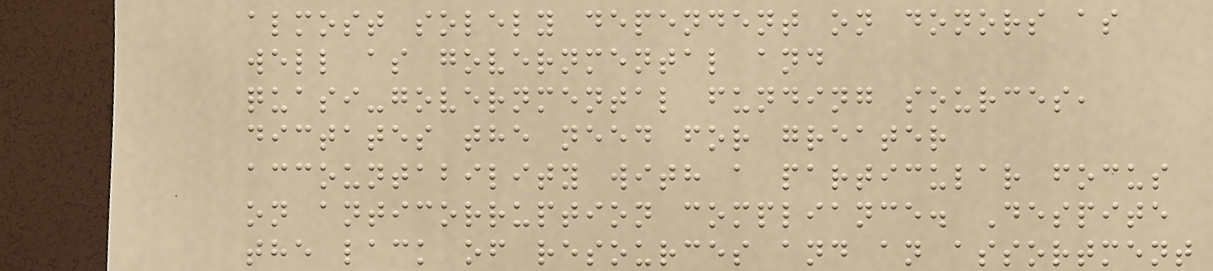almost solely dependent on donors as
well as governmental and
quasi-governmental funding sources,
dictates the need for greater
accountability with a particular focus
on anticorruption compliance. Despite
the lack of resources and an assortment
